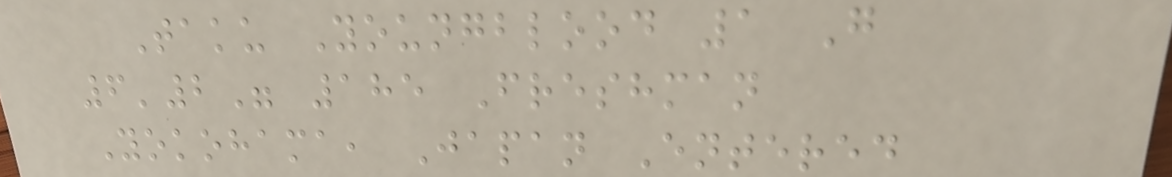Taku Youngblood 1 G
6'2" 185 Freshman
Yokohama, Japan Entered
